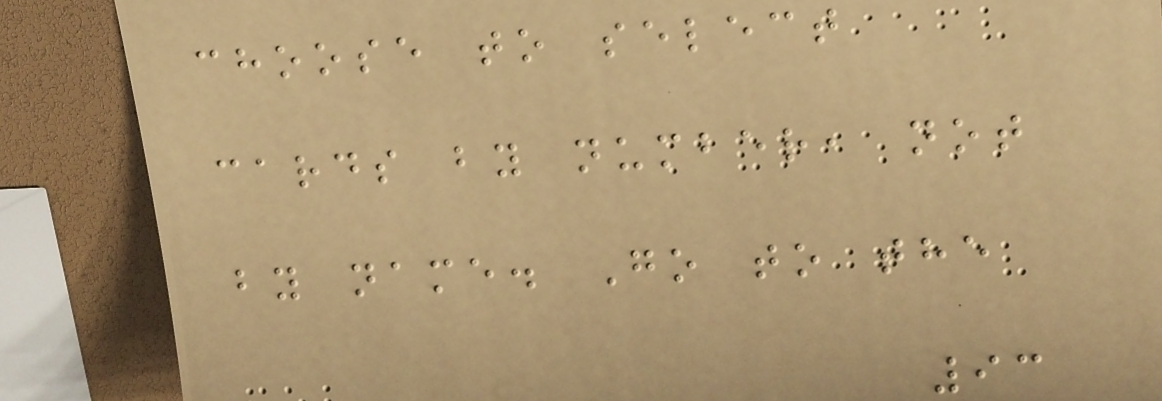choose to select
cards by number, not
by name. Go to the
93
